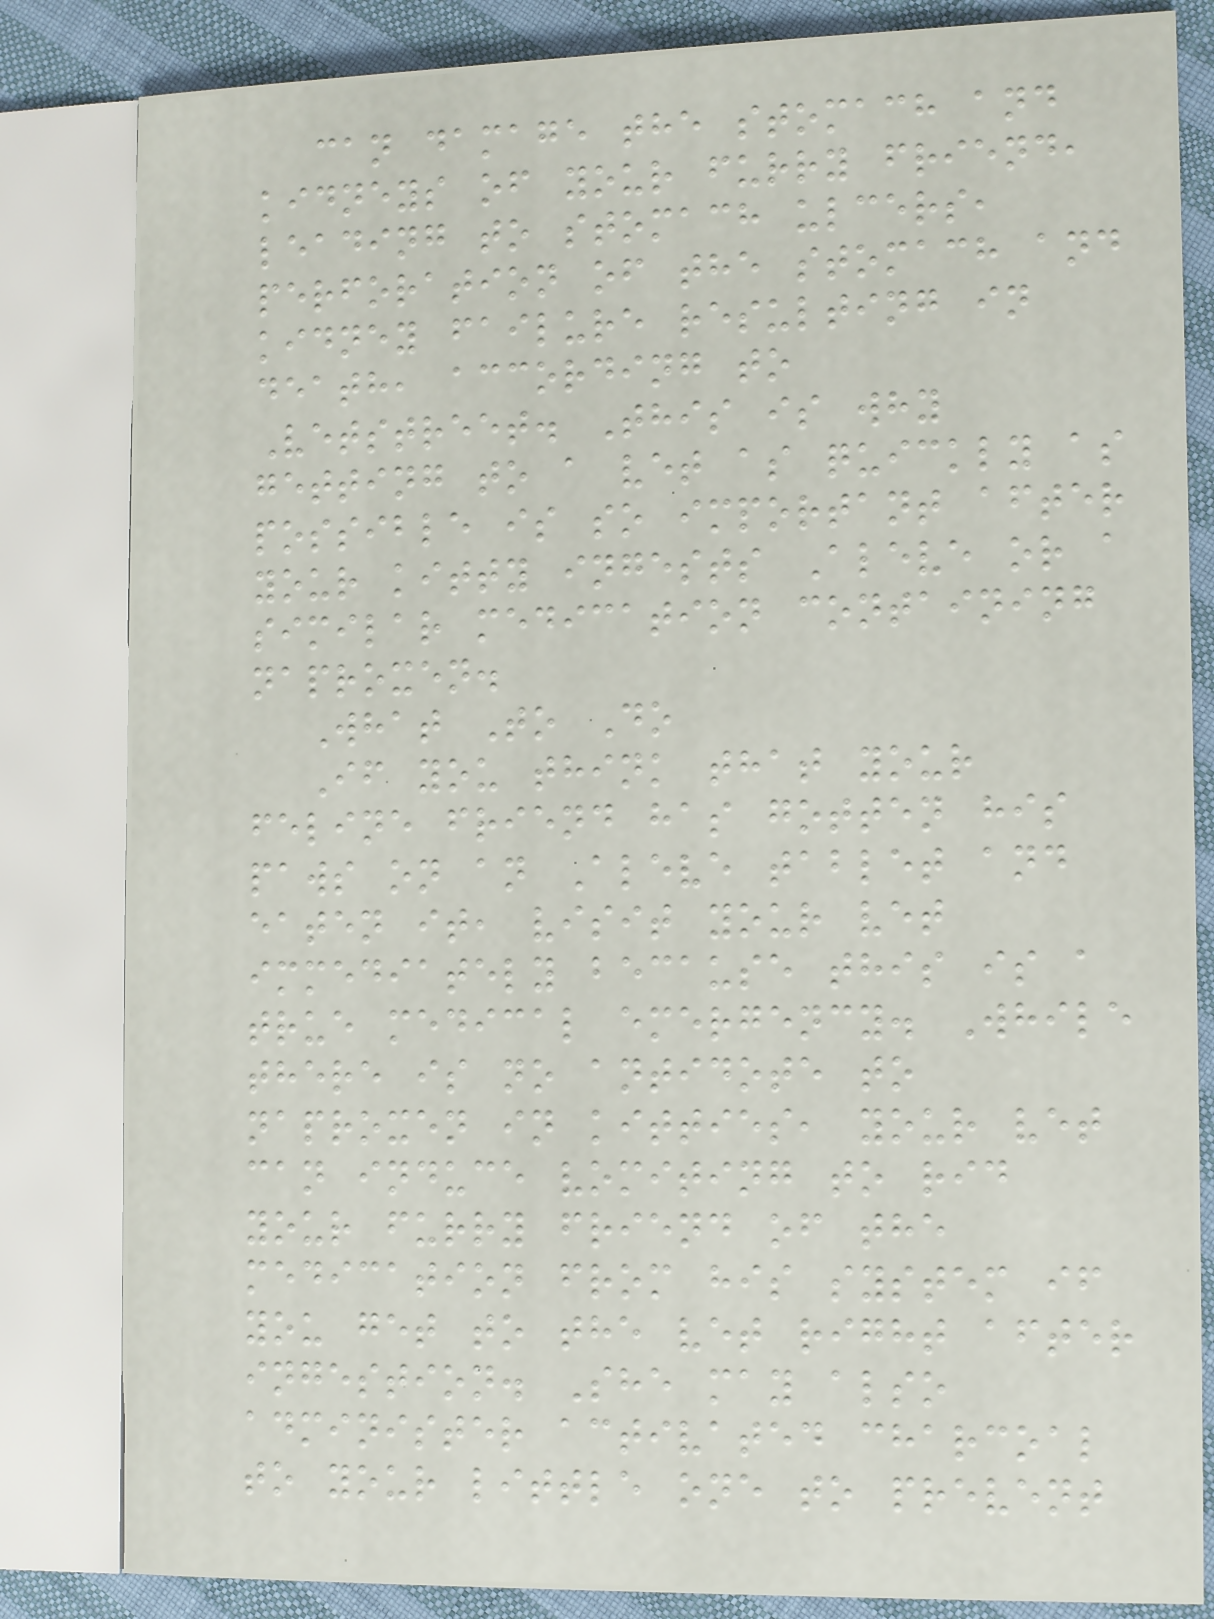can damage the stomach and
kidneys of your furry friend,
leading to stomach ulcers,
perforation of the stomach and
kidney failure resulting in
death, according to
Vetstreet. This is why
getting to a vet as quickly as
possible is so important after
your kitty ingests Aleve or a
similar medication containing
naproxen.
What To Do
If you think that your
feline friend has gotten his
paws on an Aleve tablet and
eaten it, visit your vet
immediately because this is a
true medical emergency. While
there is no antidote to
naproxen in kitties, your vet
can induce vomiting to rid
your furry friend of the
medication from his system if
you get to the vet right after
ingestion. She may also
administer activated charcoal
to your little one to prevent
